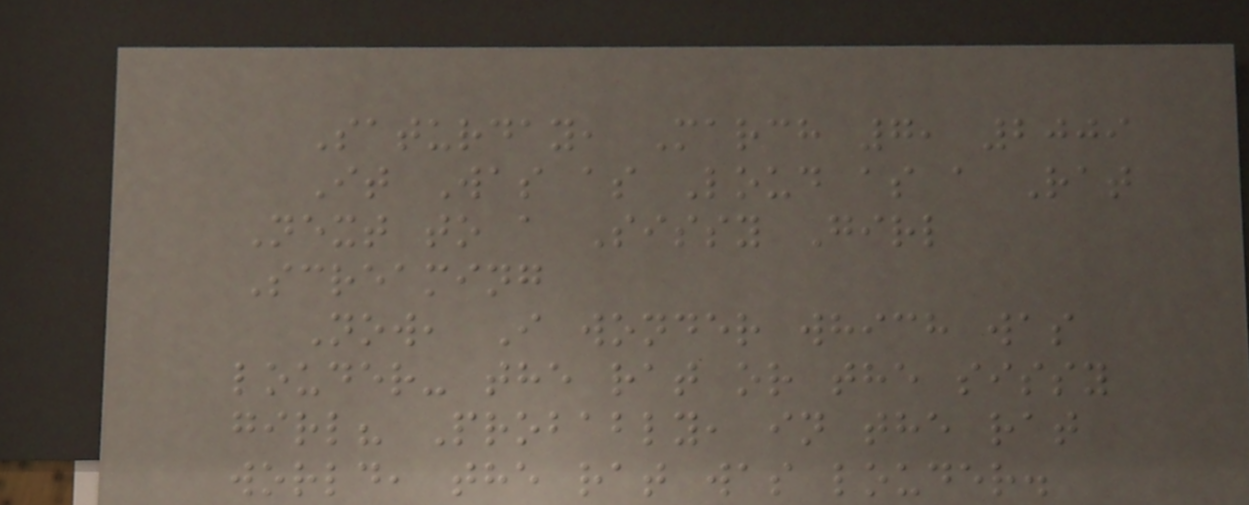Saturday, March 7, 2009
It Was as Loud as a Rat
Next to a Sissy Girl
Screaming
Now, I wonder which was
louder- the rat or the sissy
girl? Probably, in the rat
world, the rat was louder.
